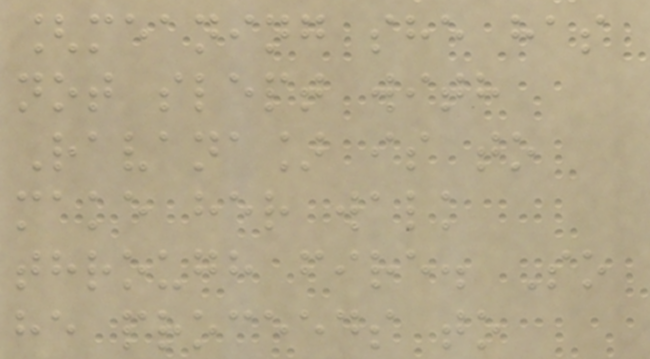[meaning she has
not slept with
Ravana] is to
make her walk
through fire. So
he proceeds to
